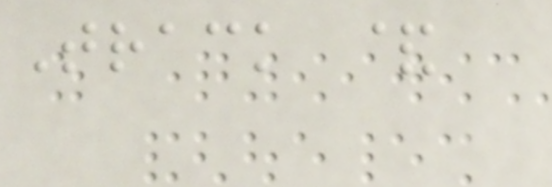Track &
